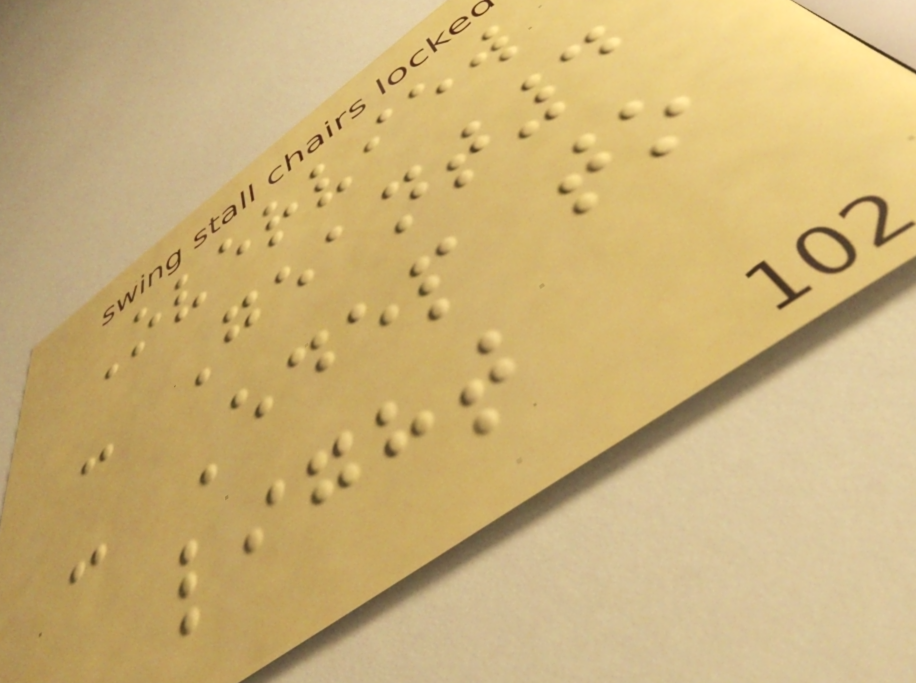Overview
- Geant4
- Edep to
light
